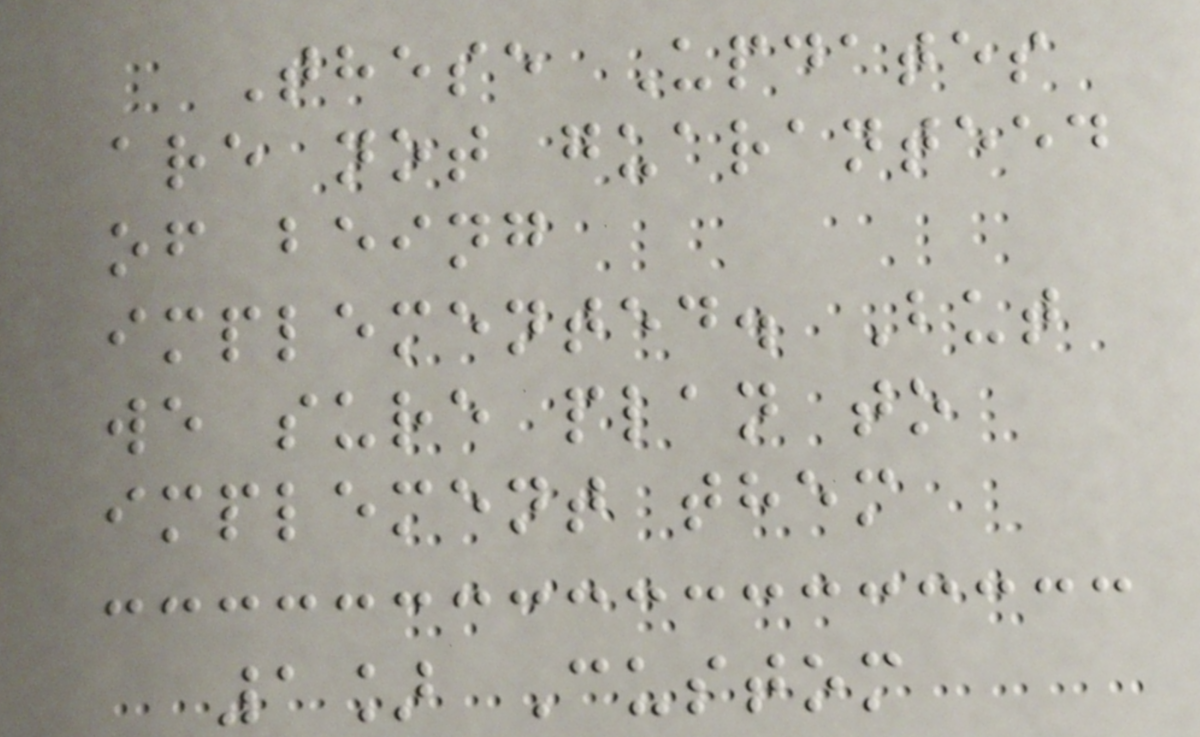These Updates
are not guaranteed
of being
implemented. But
we sure plan to
implement them
1] Custom
